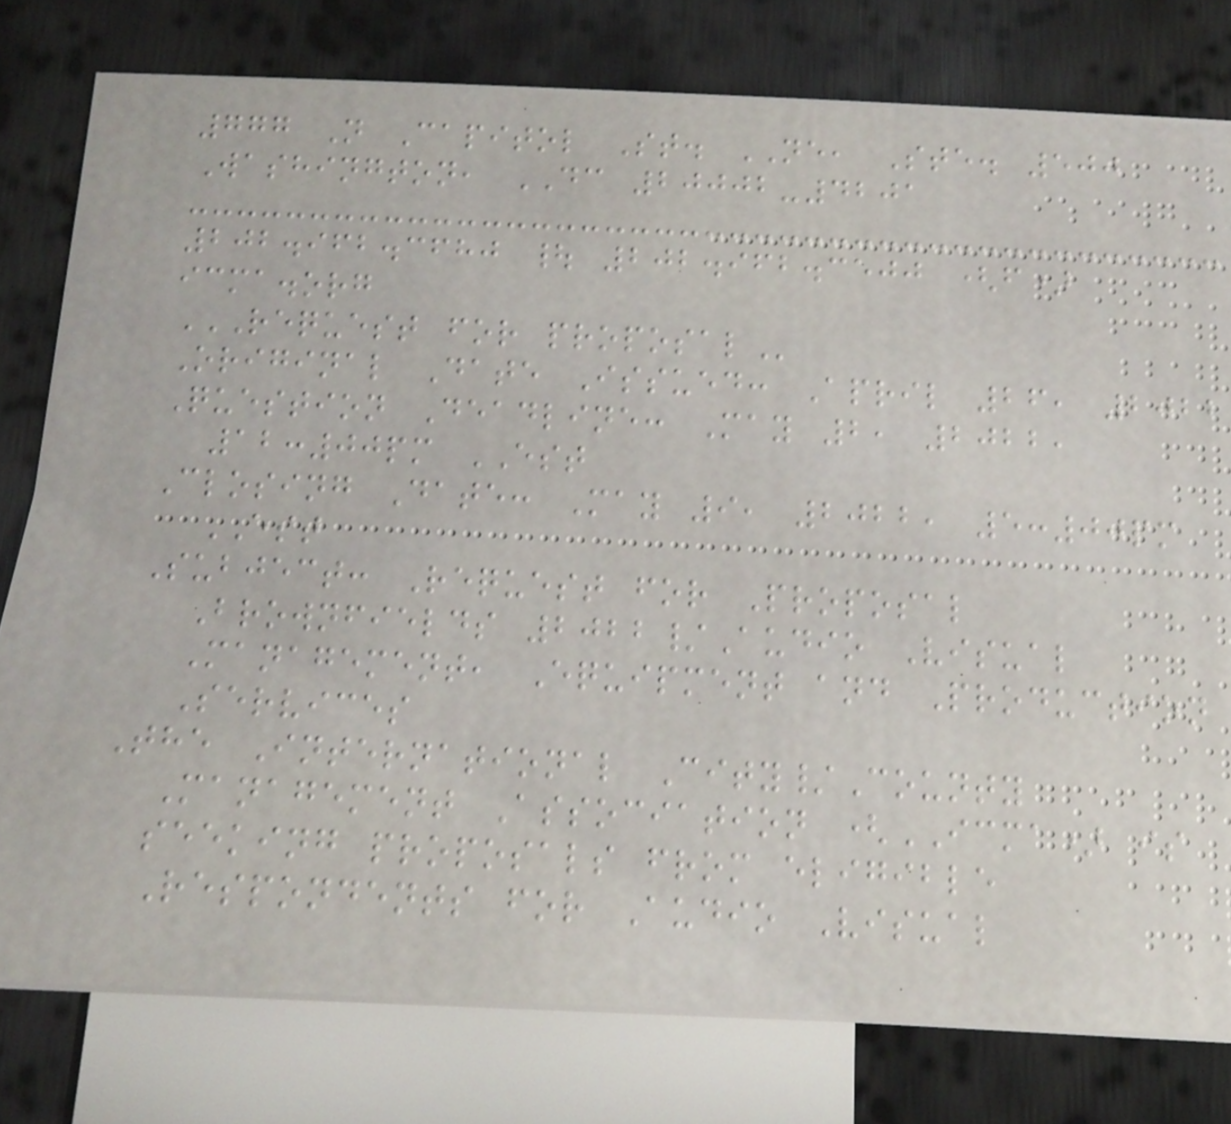777 N Capitol St. NE, Ste. 500
Washington, DC 20002-4201
202.962.3680 | 202.962.3500 (f)
icma.org
REQUEST FOR PROPOSAL
Original Date Issued: April 26, 2022
Question Deadline: May 2, 2022,
12:00pm EST
Closing Date: May 9, 2022, 5:00pm
EST
Subject: Request for Proposal
Brownfields 2022/Audio Visual
Management, Equipment and Production
Services
The International City/County
Management Association (ICMA) is
seeking proposals from eligible
Respondents for Audio Visual
